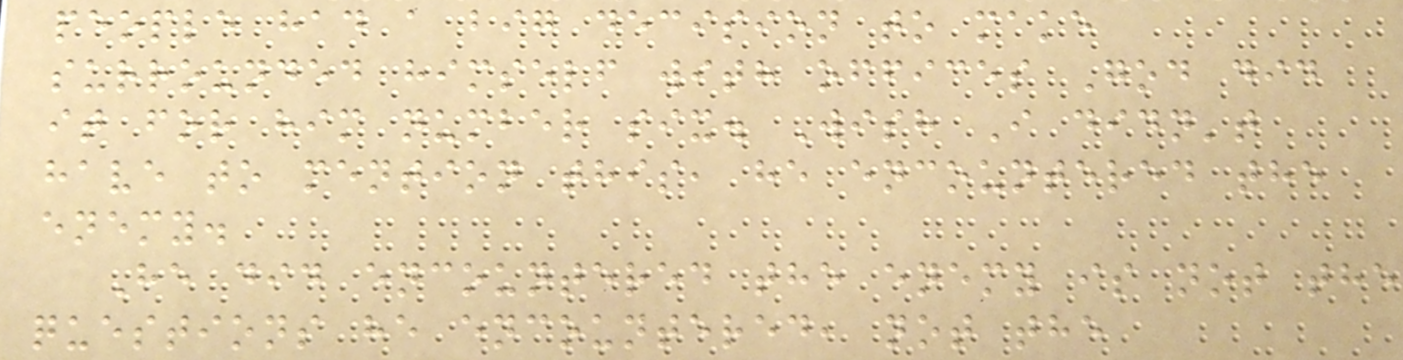people had a big decision to make
surrounded himself with offices God did
it for him number six. Wish I didn't
have to mention this, he encountered the
enemy.
He did encountered the enemy is not the
questions he encountered, not the
